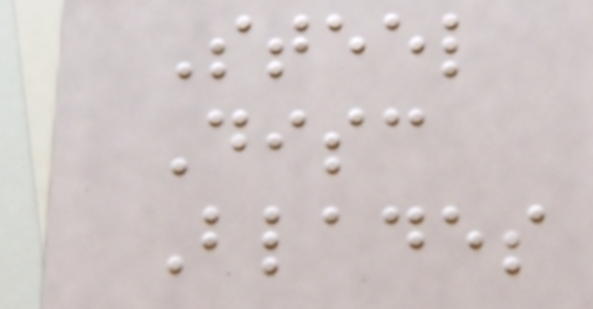Steel
Disc
Blades
